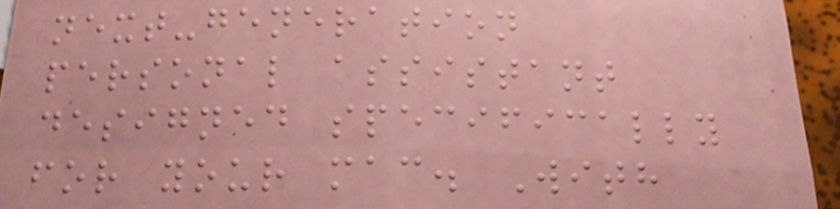next-generation
personal assistant
designed specifically
for your mac. With
